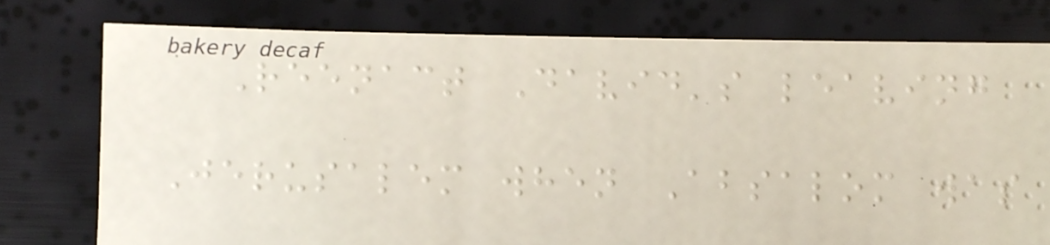Reenact David's leaving
Jerusalem when Absalom was
